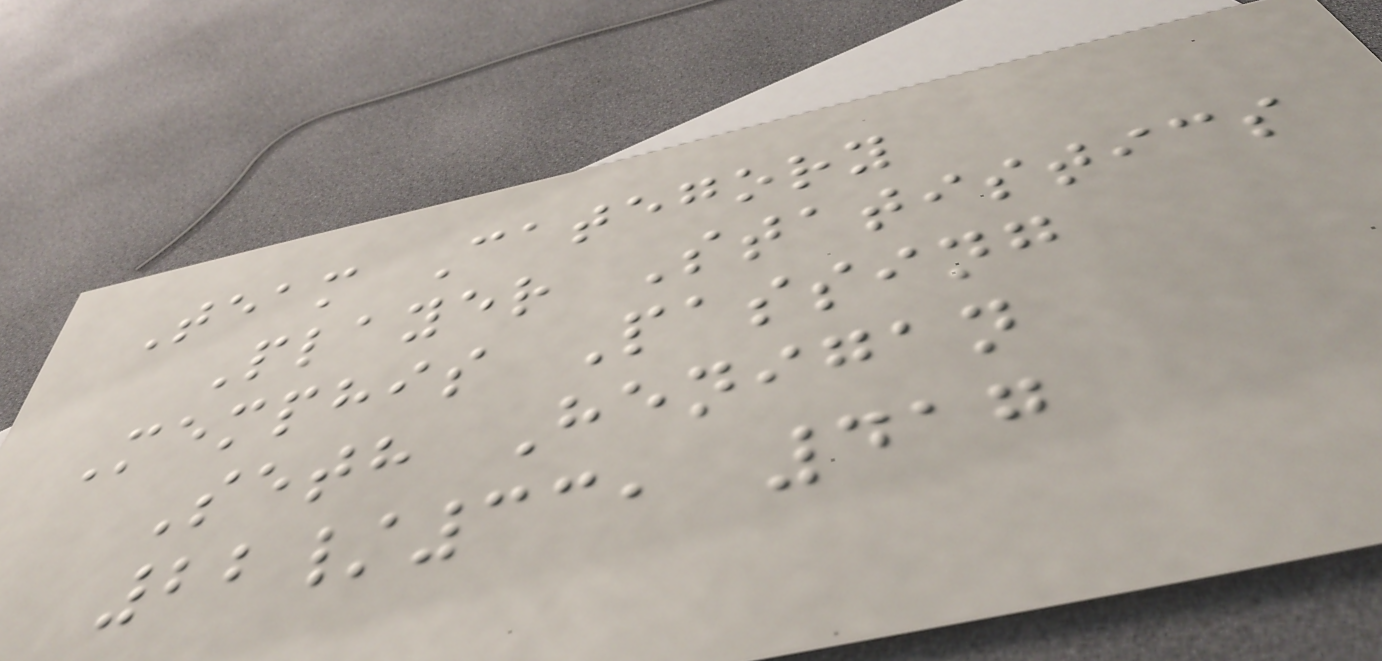Team Category
Player Statistics
Memphis Passing
Seth Henigan
22/33, 417
